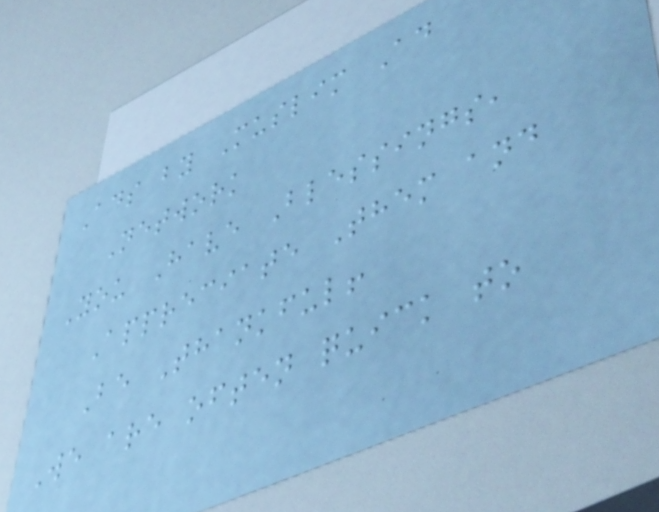Ads by Muslim Ad
Network
You Have Blessings,
Appreciate Them and
Be Thankful!
We are often quick to
